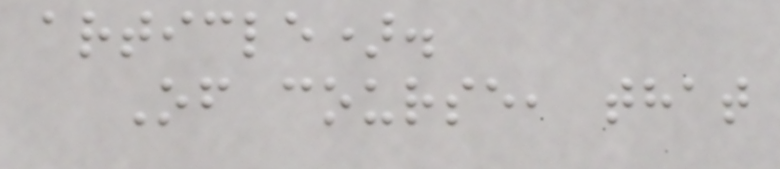article).
Of course, that
